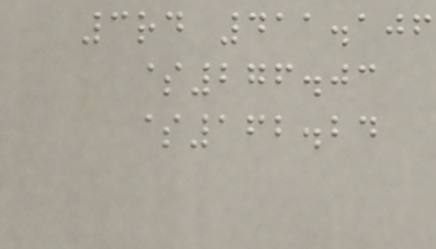3rd 411.106
$276.03
$162.24
